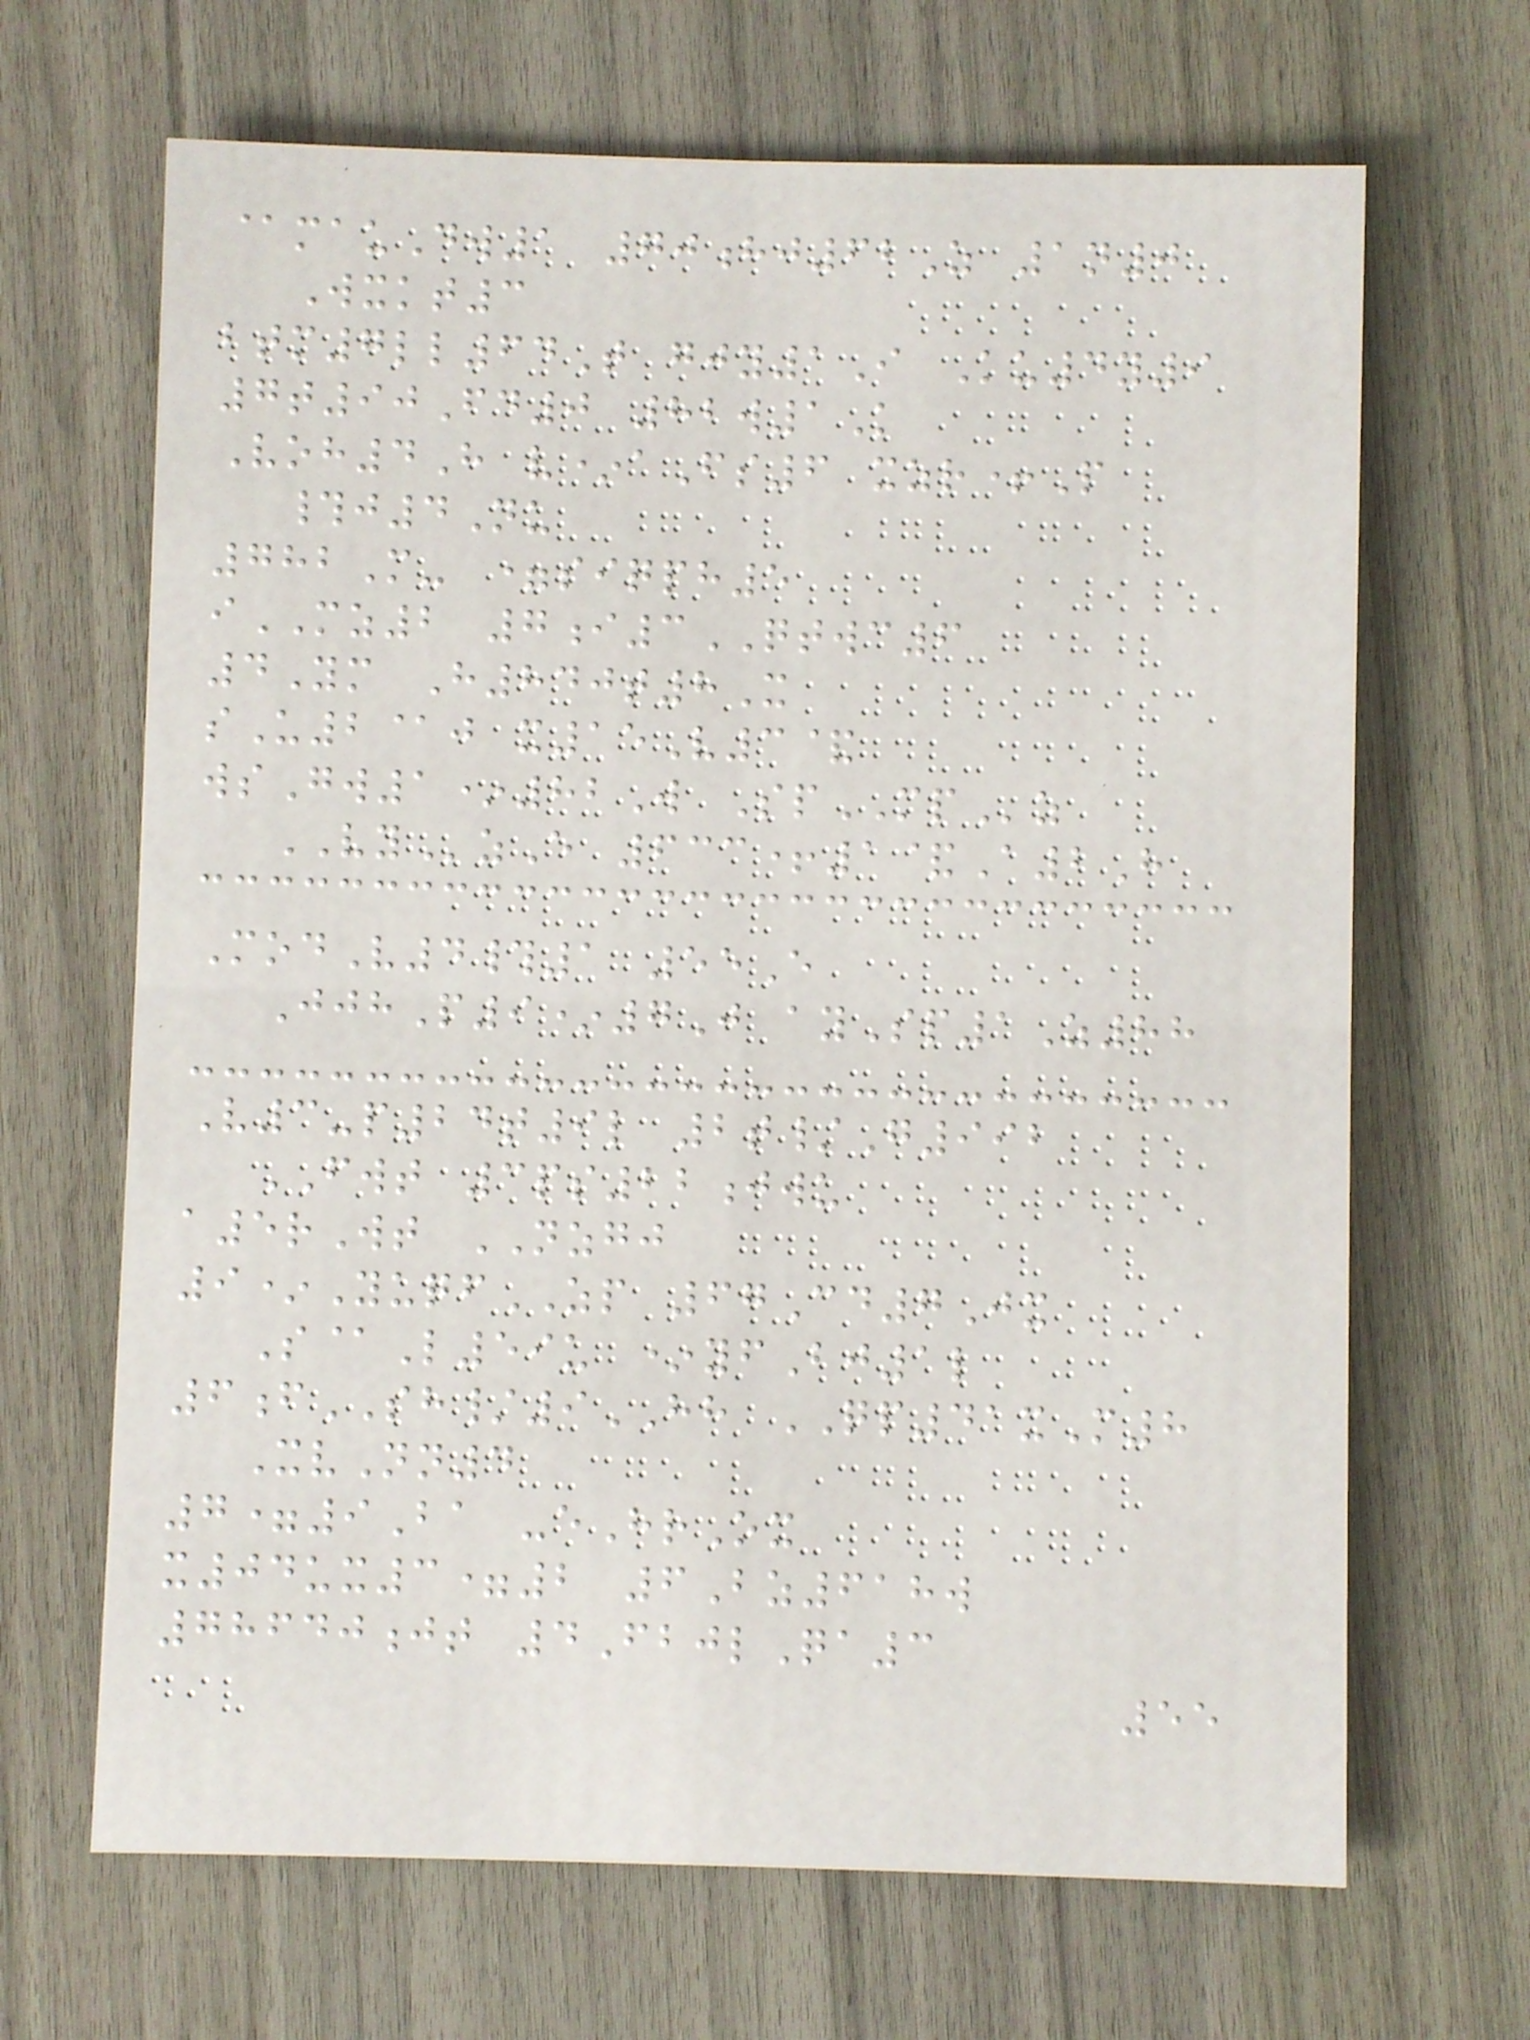@mauDw1 70hj62Z 1n0
Wxkt3
btm7ll64T gjy1I Ku4y9
7t90Fd0 82w1K
Voh4H v*aFs6 xzr+P
#j4Nu
782M- =siqph5
iMZ2 7i3QTWC6
4Ym H840t8X
sU2@j x15V3&
wsGw1*82W SpMPz
VYzE 633+1&A2H
ModV4#1 55E
JjhP9*7J aySp1Z88
V3-p24t9l 2t/G992
FWT 3ps22jwu
a5rWt NZGJ
9*YuqfZP 67Cd7Jx
S@L59u *yfBj1l
6fSH/9HH QP41xM8
XvNn4
7=9Ba -eHrOx
x04ux3=2 6Bz618w
78640jt 4FbjlQa3
55
